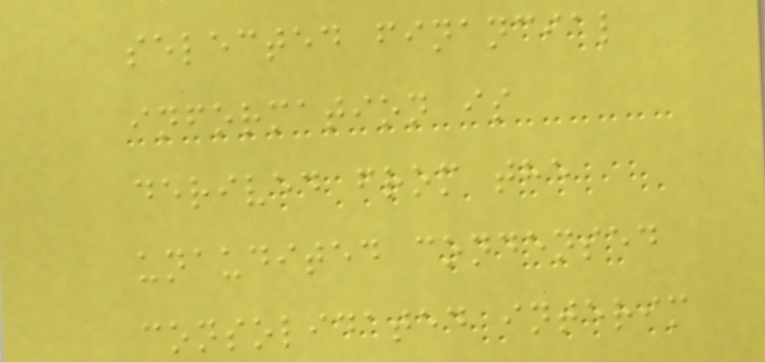selected financial
information is
derived from the
unaudited condensed
consolidated interim
